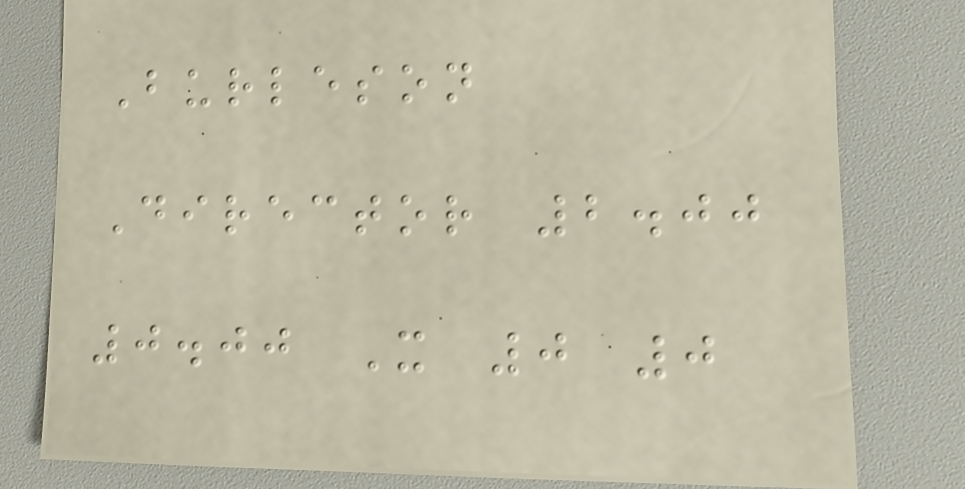Burleson
Director 2.00
0.00 X 0 0
